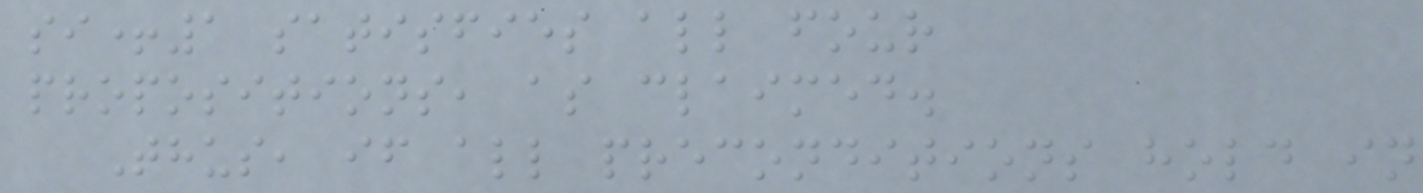si+1 satisfies all four
propositions, as claimed.
Thus, if all preconditions hold in
